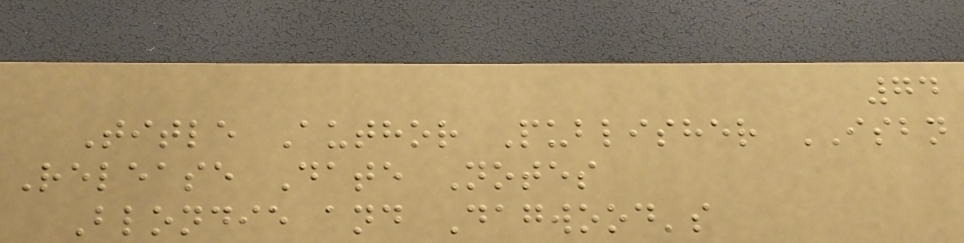74
Title Author Publisher ISBN
Release Date Notes
Blondie and Dagwood's
